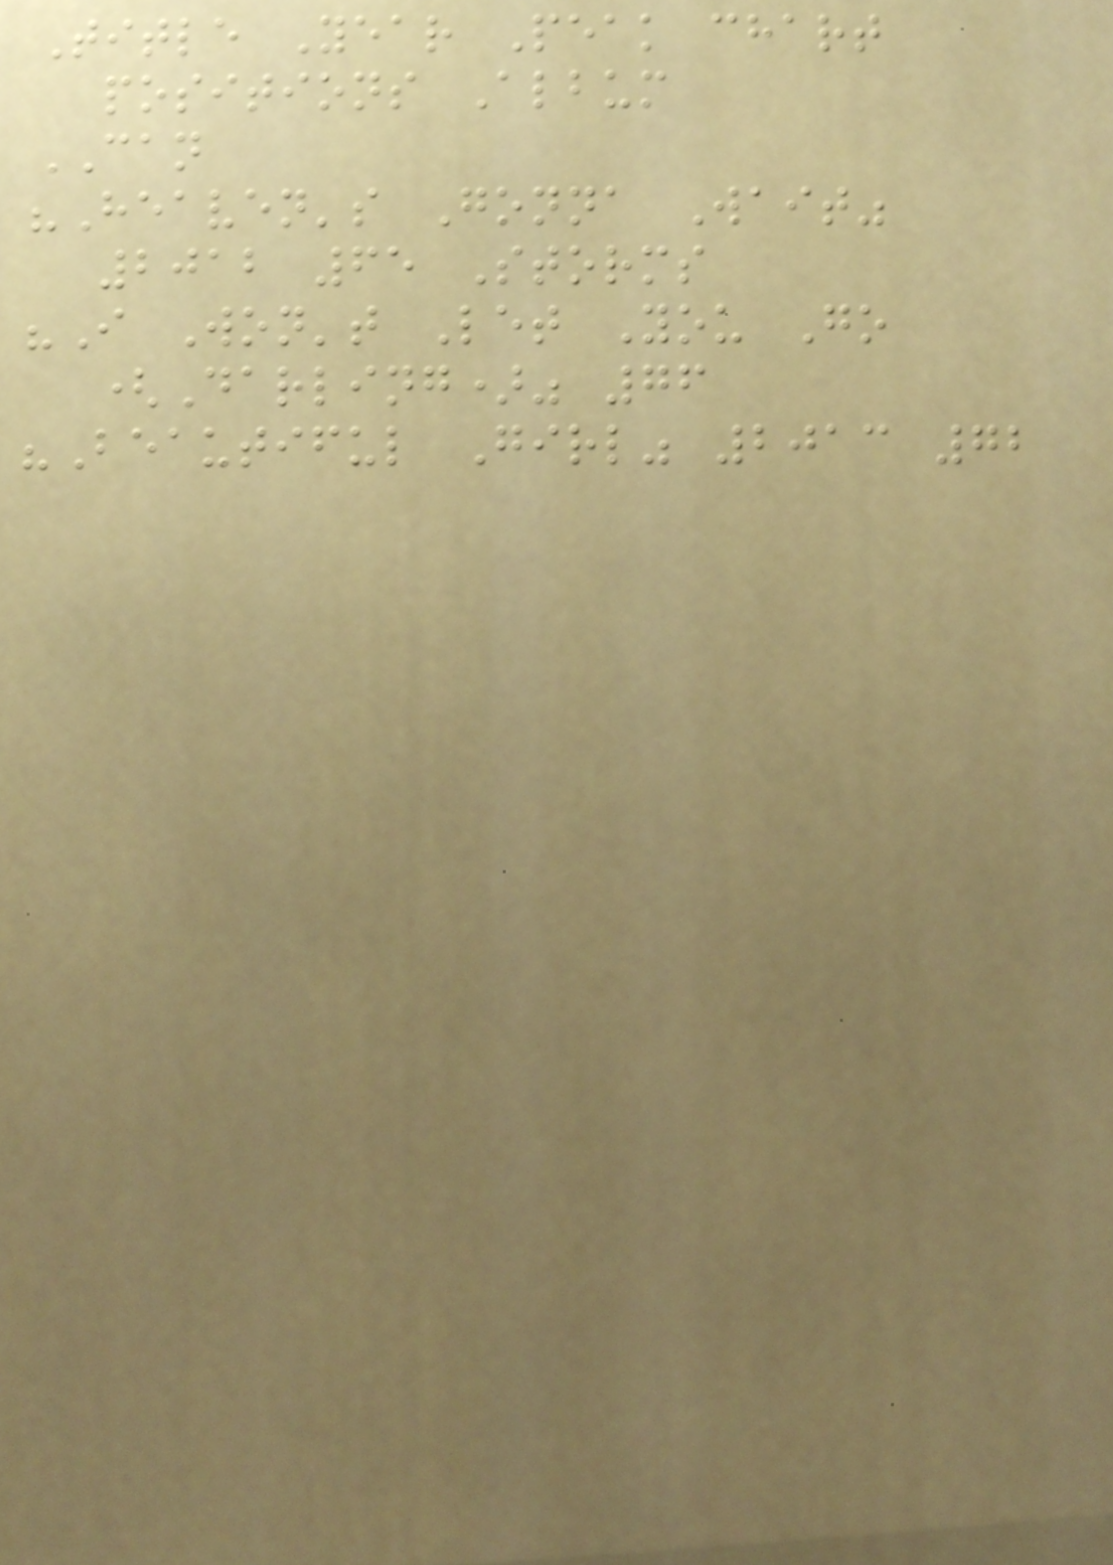Title Year Peak chart
positions Album
CAN
"Heaven's Gonna Wait"
2012 65 Storms
"I Won't Let You Go
(Darling)" 76
"Beautiful Girl" 2013 72
